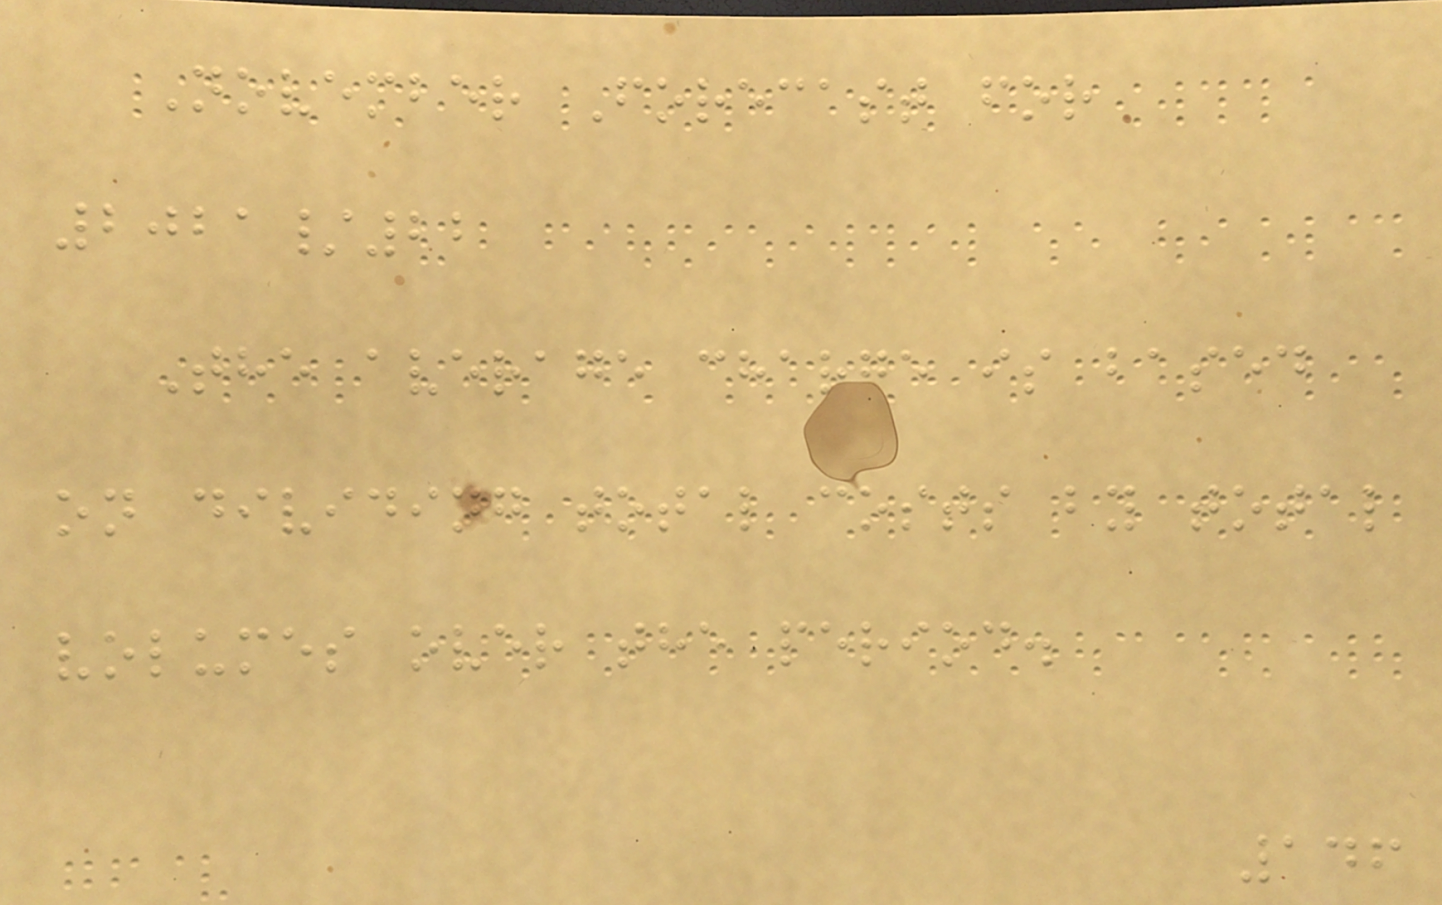November Forecast for
2021/22
The average charge is based
on dividing total costs by total
volumes over the period.
146
